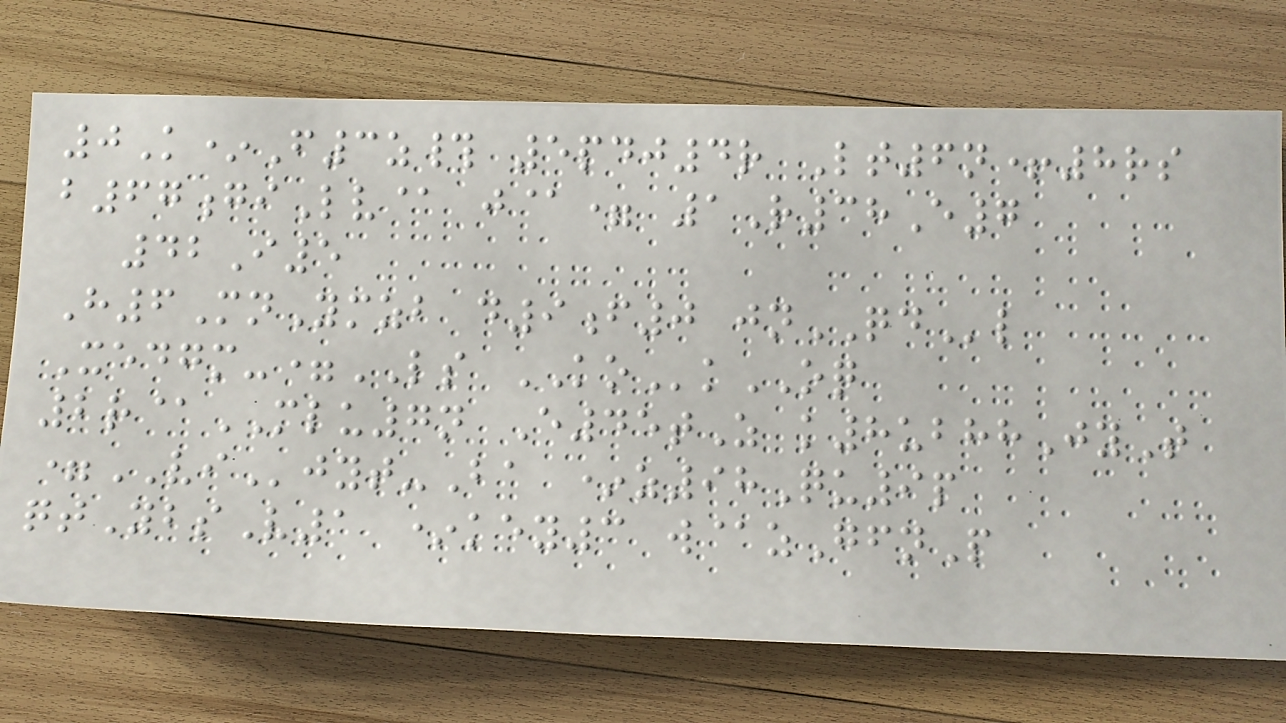0K*F3z# 5pdj4r Lt6n+8rs
b67giLv@ j@= 1R38E7
42I5
H6MnYmzb d9f0 jnQDl
Xedgm-=LS KOkOQ
2r@MLU7n E45tZ k8ubhhJyT
=VIjyt-Ba *z98Qu9p
qtYbsV1 *key3 w@zGfnP
